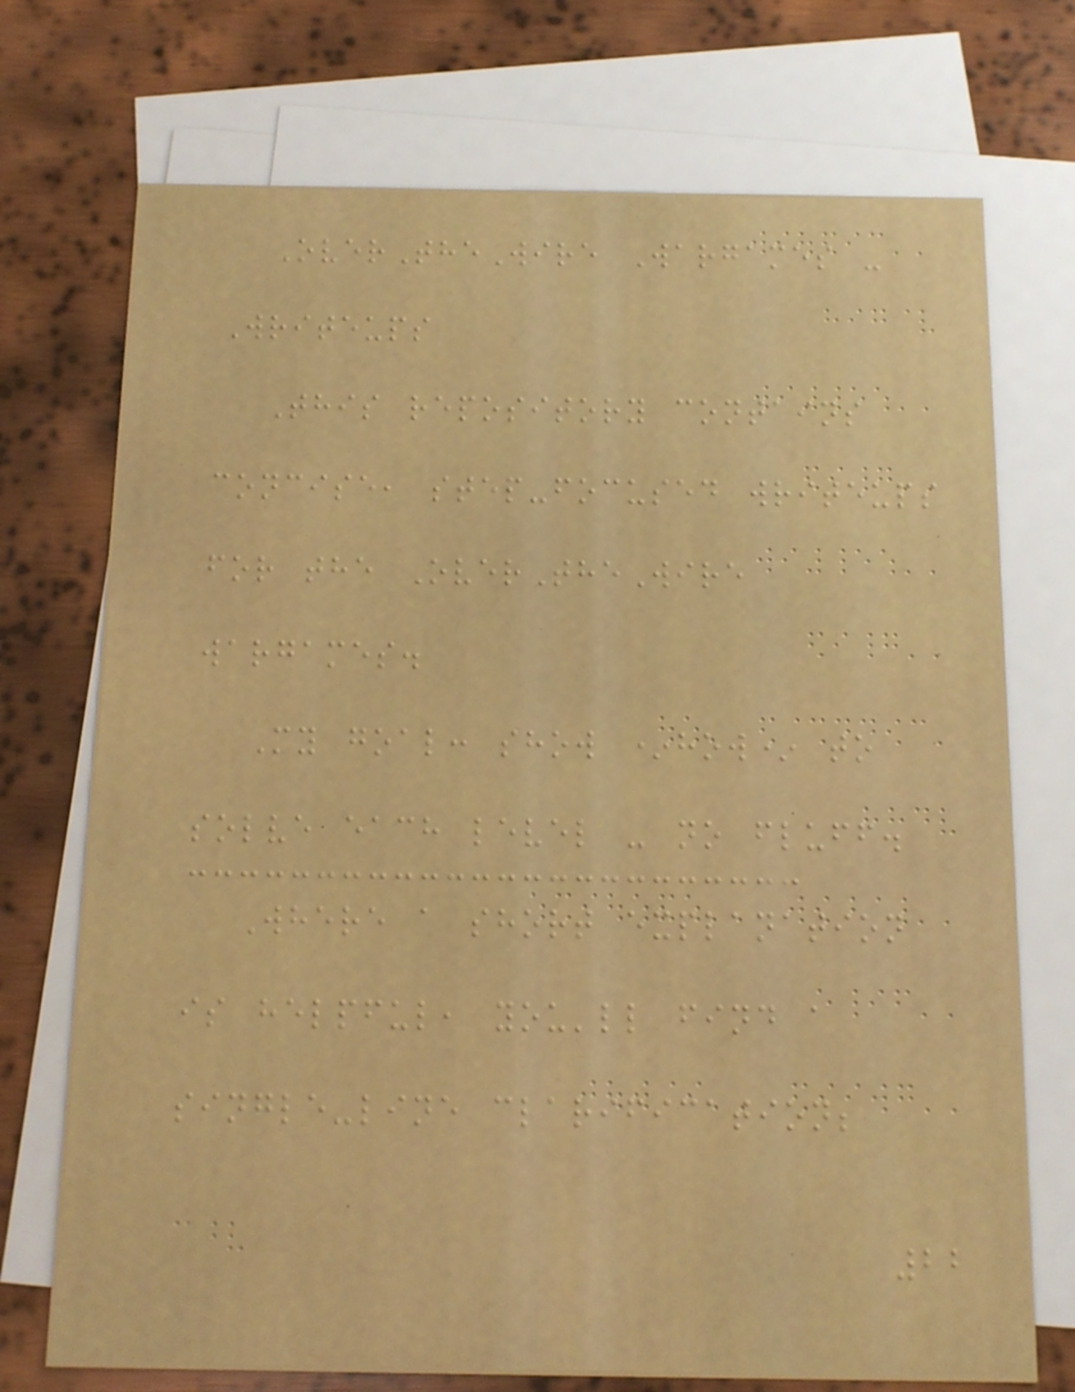OverTheWire Wargames -
Writeups
This repository contains
concise, step-focused writeups
for the OverTheWire
wargames.
My goal: show *how* to
solve each level - no fluff.
Where a short explanation
is helpful, you'll find a
single-line clarification;
22
